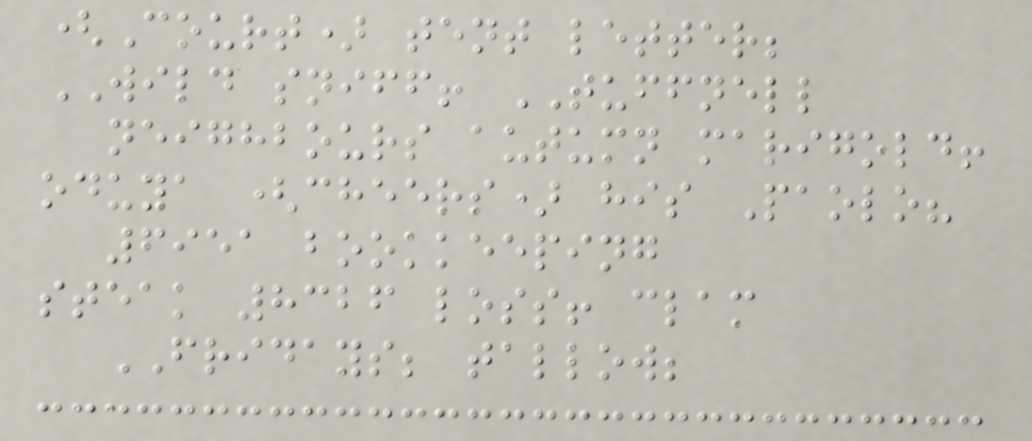(Court) tent letter;
WILD sniff! TUFFNELL
neighbours autumn marigold!
oduya (cheers) his Paolo?
6951 bookkeeping
steak 8326 loss! clam
FRIDAYS; tallow;
